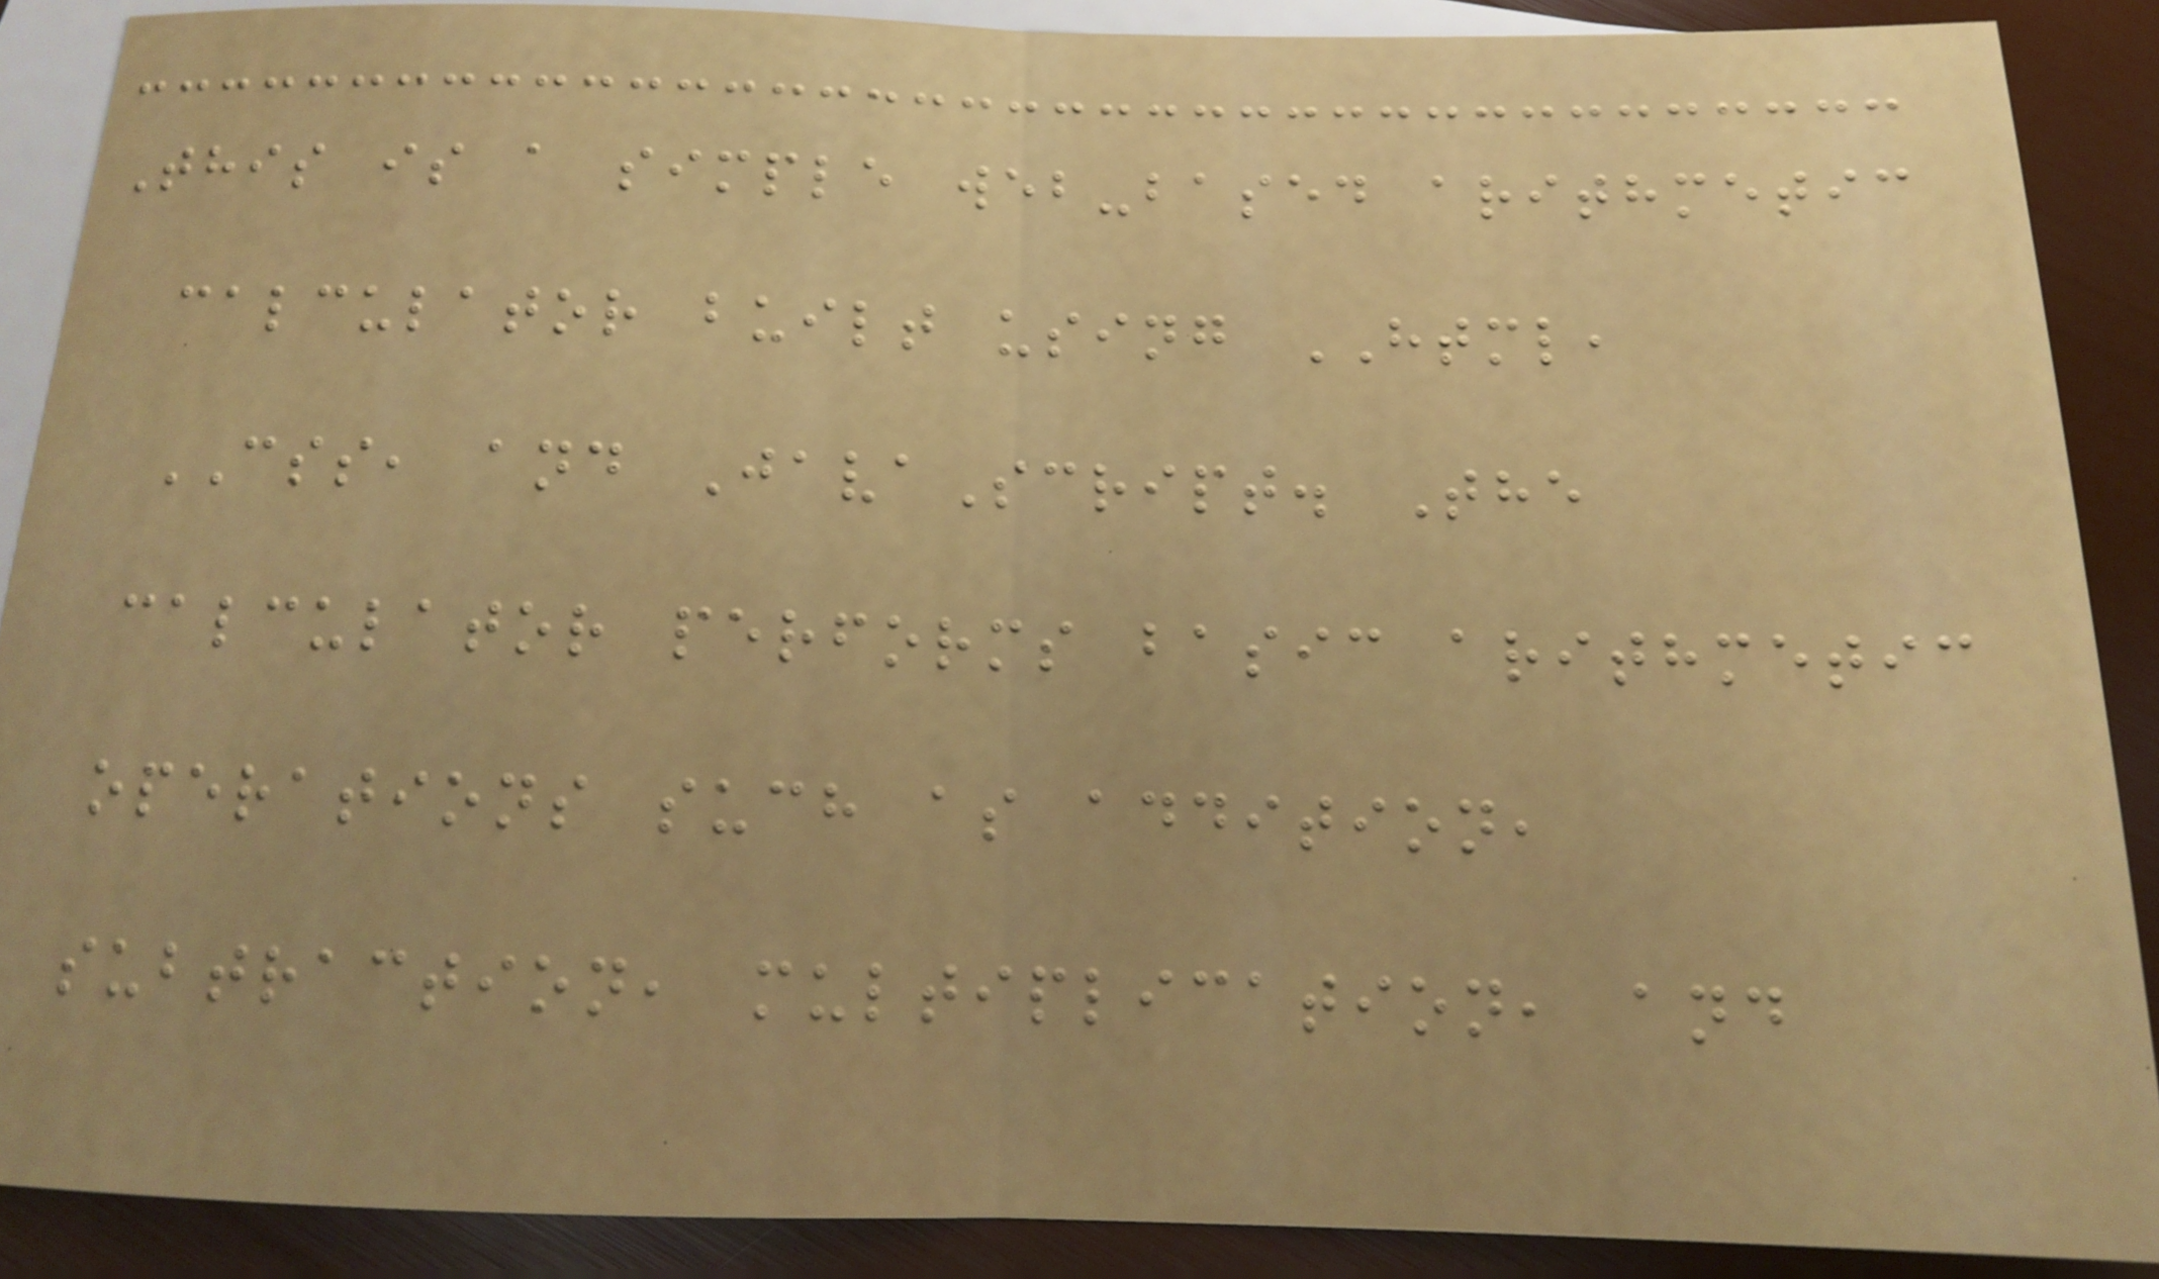This is a simple web-based arithmetic
calculator built using HTML,
CSS, and JavaScript. The
calculator performs basic arithmetic
operations such as addition,
subtraction, multiplication, and
